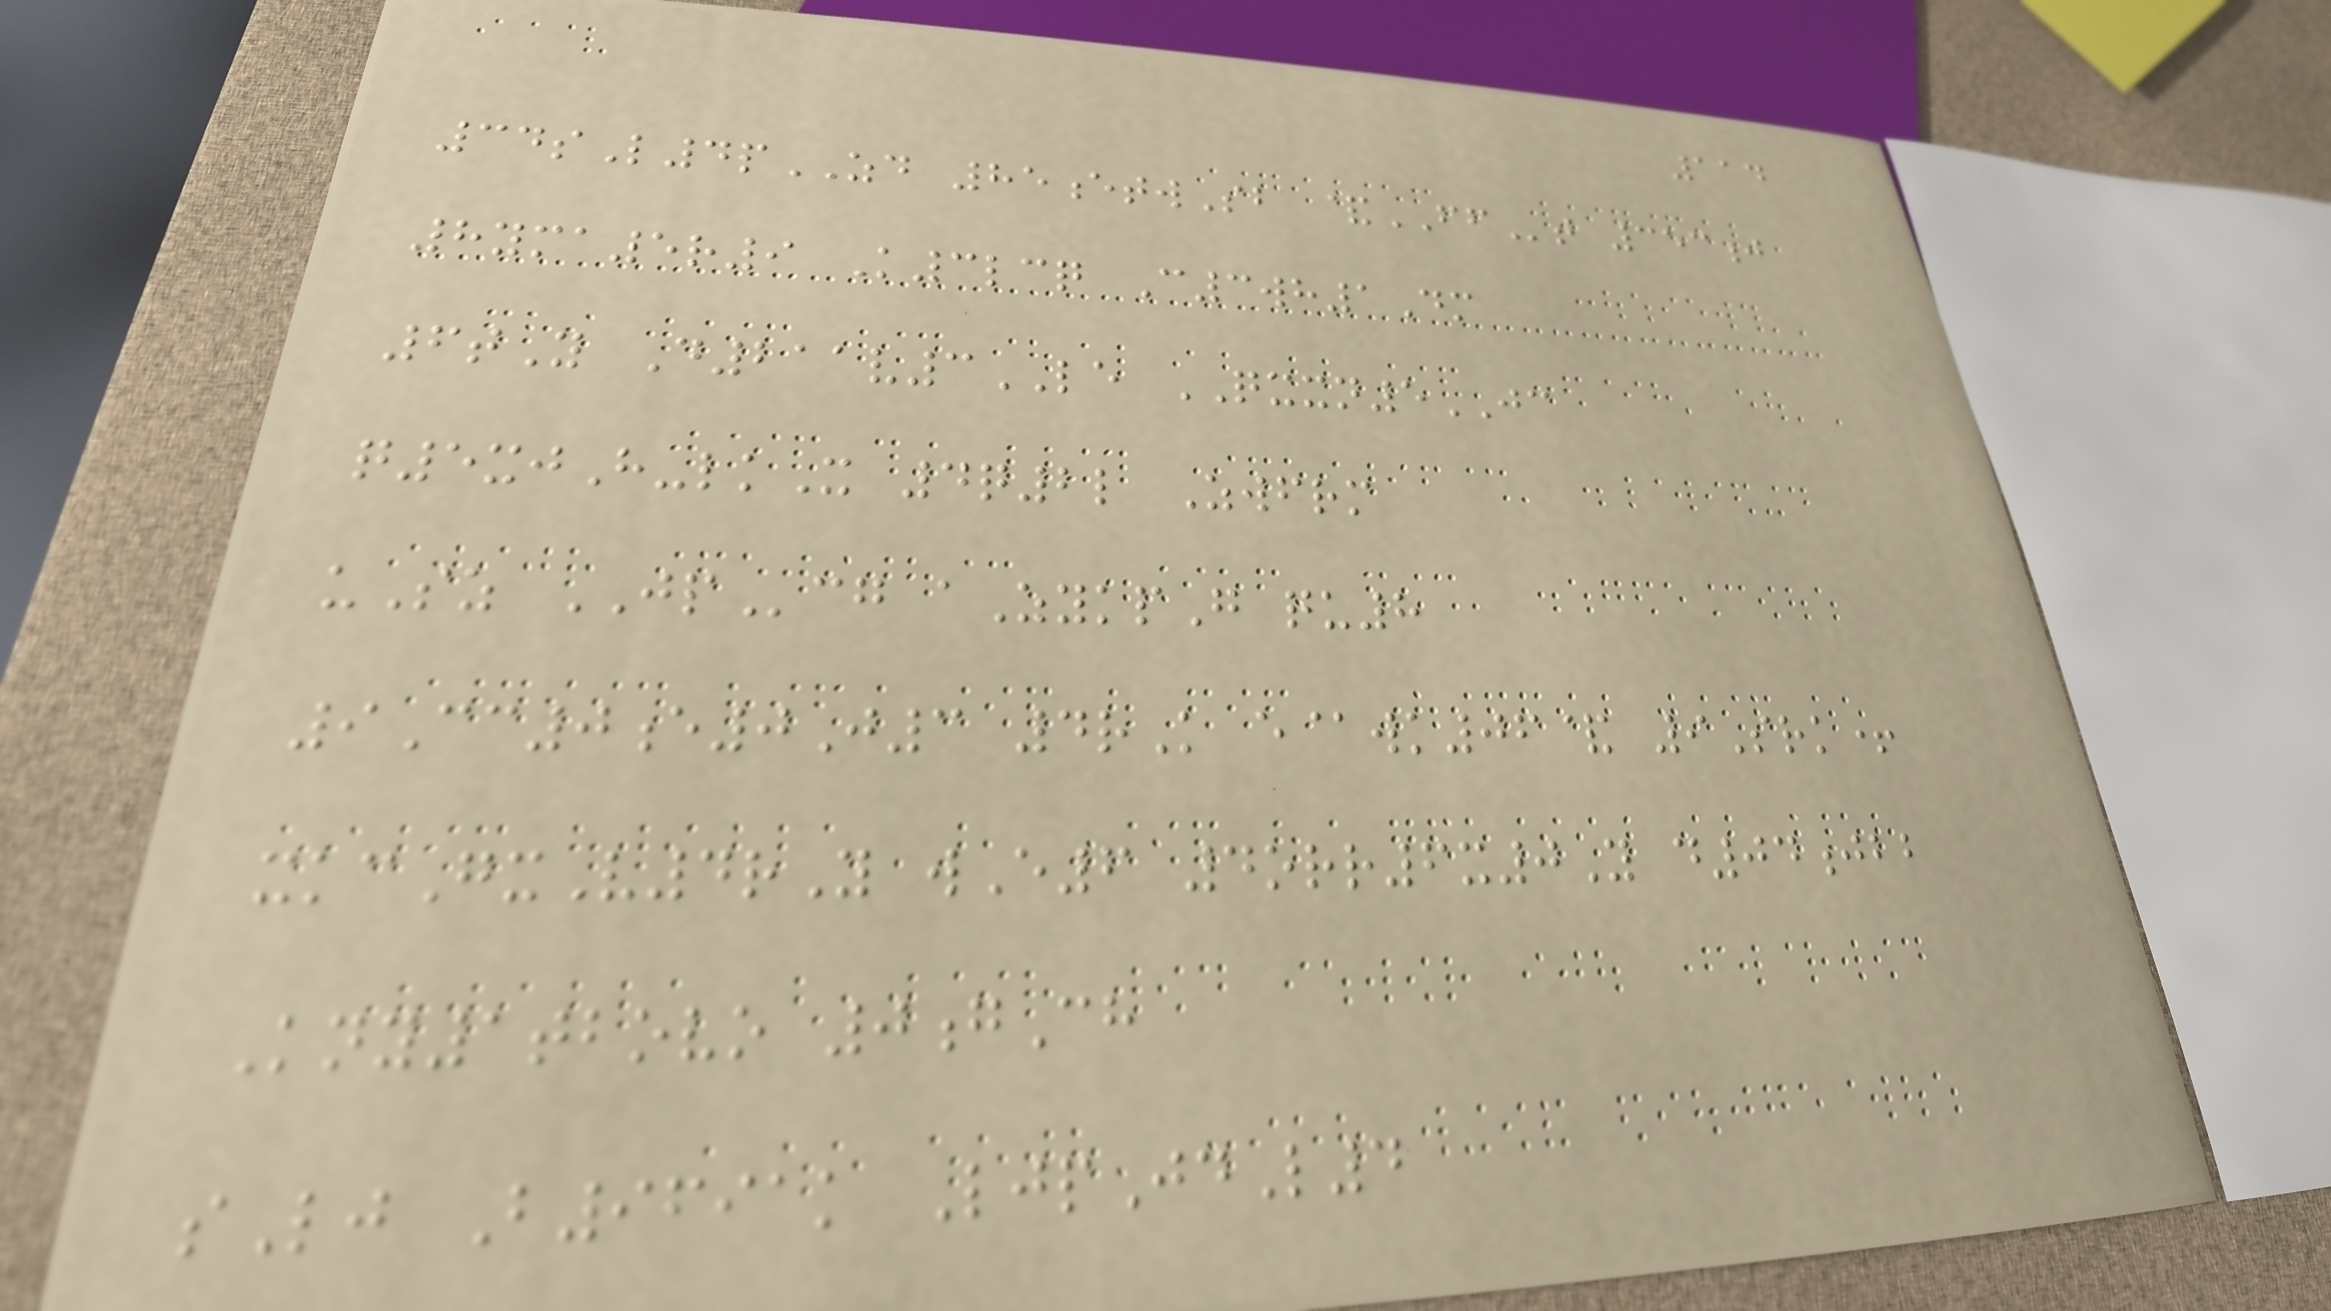114
34sL4pZD 85etwSb &FFt 353j
8yma5r9 K3lcq C3wh1Dm
6tY D211v3LE QXXN5JC
q5xjH-lkX 4q2l Zwfrm
uSz JPcg aZykpG qu8
9Cc0e0J3 4rK e@wk06& 9Srk+
xkcGxV4rY wE6 4orr6x0Y d04jbb
Kny1tbovo 0gCh
sLj B9691k LjpJdL4
